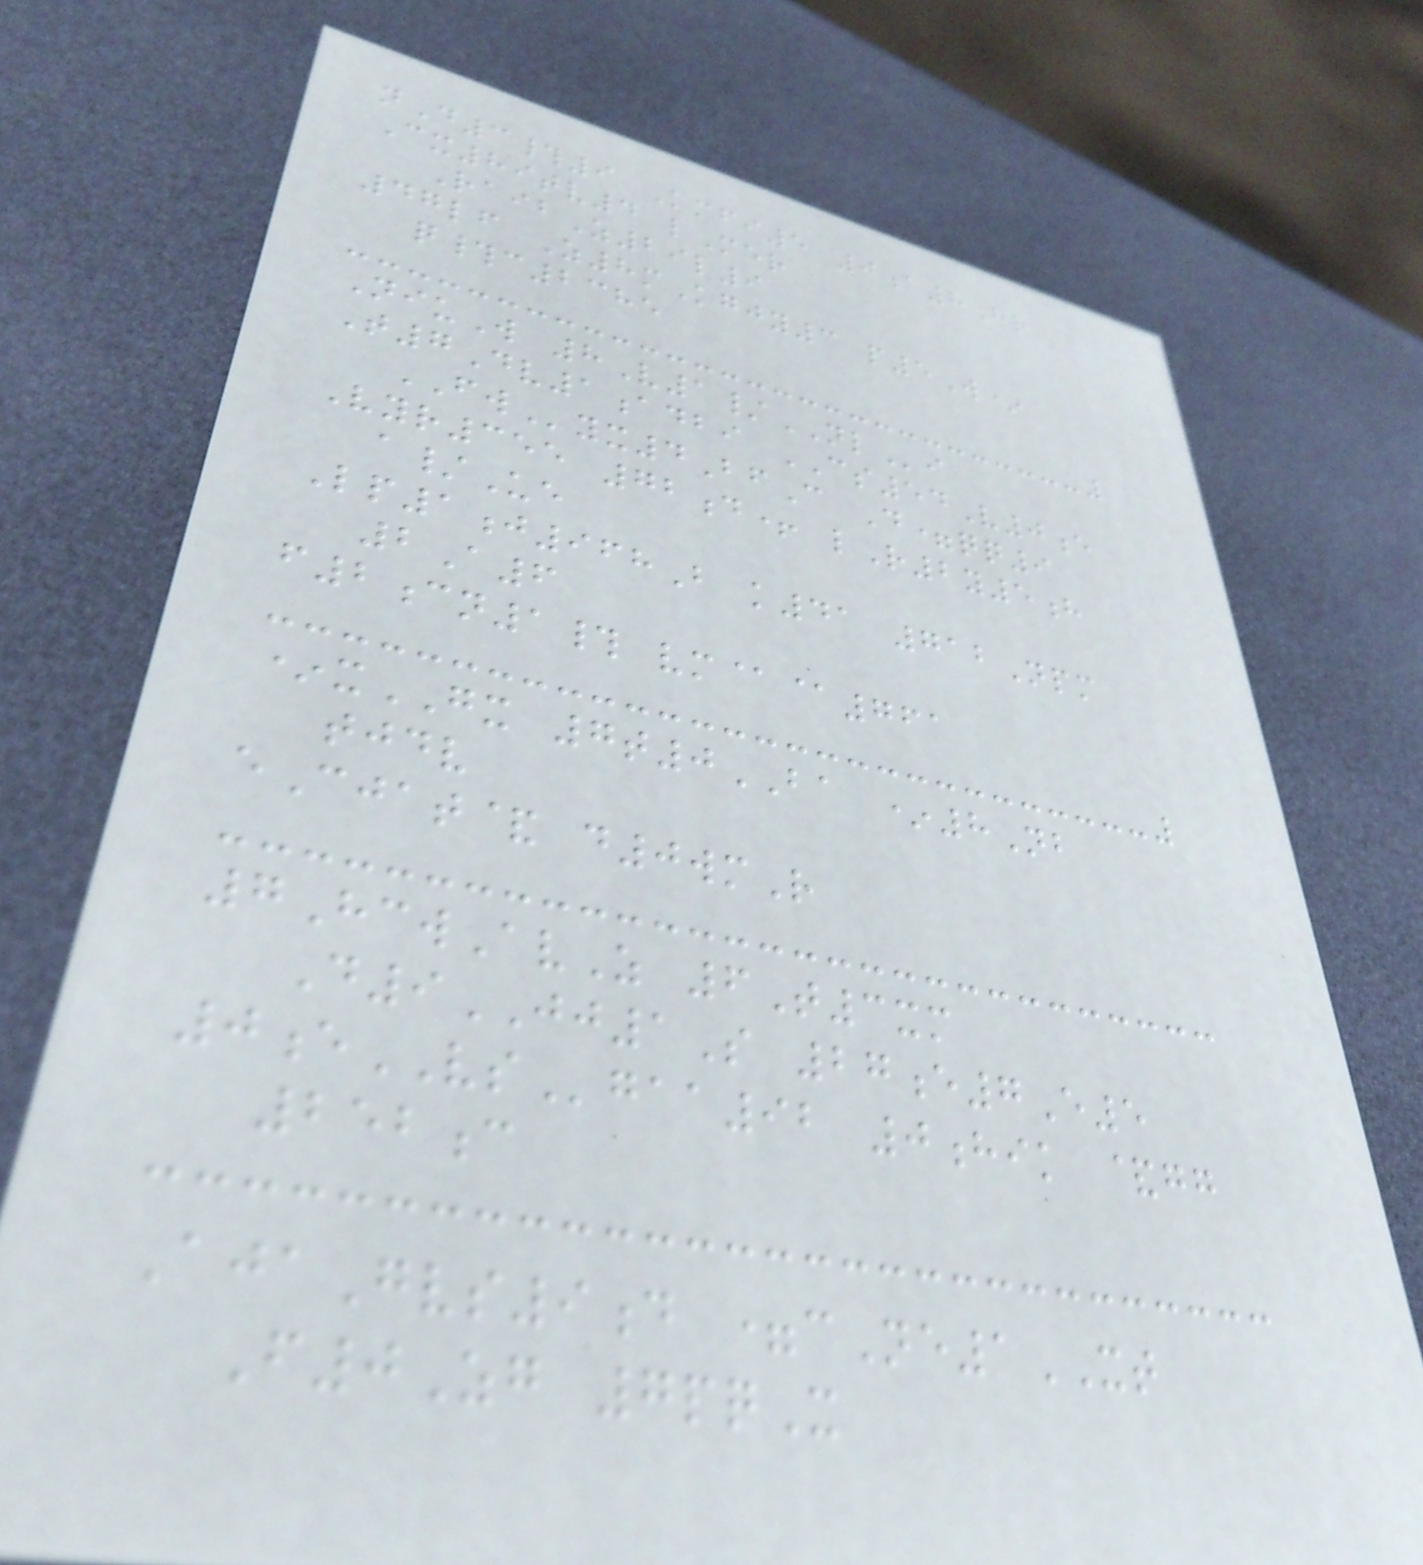nD3#9 Kmfi5 0a8Hr
Cx89tv4 lMer
RaibZ29l9
47lf Z8mKgjy3 p5W*
q#c2385
NiuW 8V1/NLi
T7Dv1adbi CS54V0e
FWyx4BfC D=qq9
Vyr355 72d+ lR2y5h
a/Ue
Lp1j968B k41 712Npm
2A6
f2cn1# vm@@761
*xGX 7t0BA *8Nb
tjdv
eCjat& d0wmR
7HcwAvZ 6T3xm
D9JJ1S 27e7E5
0eVSgaa92 0hik &gg
252c
AjaGvs9d =cNe1XT
F0Zg 7pqX
